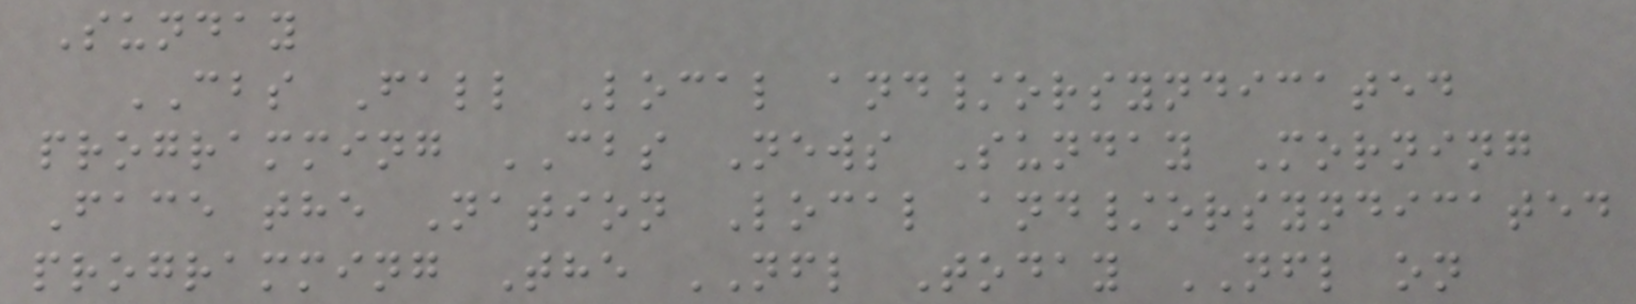Sunday
CBS Fall Local and/orsyndicated
programming CBS News Sunday Morning
Face the Nation Local and/orsyndicated
programming The NFL Today NFL on
